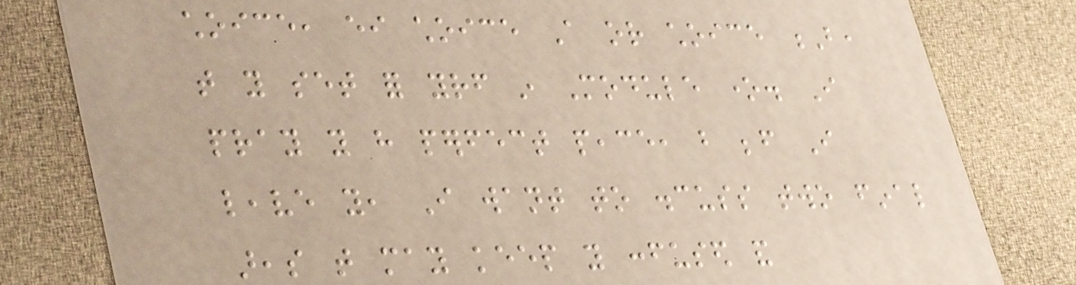choice, either choice A or choice B,
that you set for yourself in Module one. I
pray you have perfect peace, but before I
leave you, I want to discuss two final
areas that may keep you confused and
